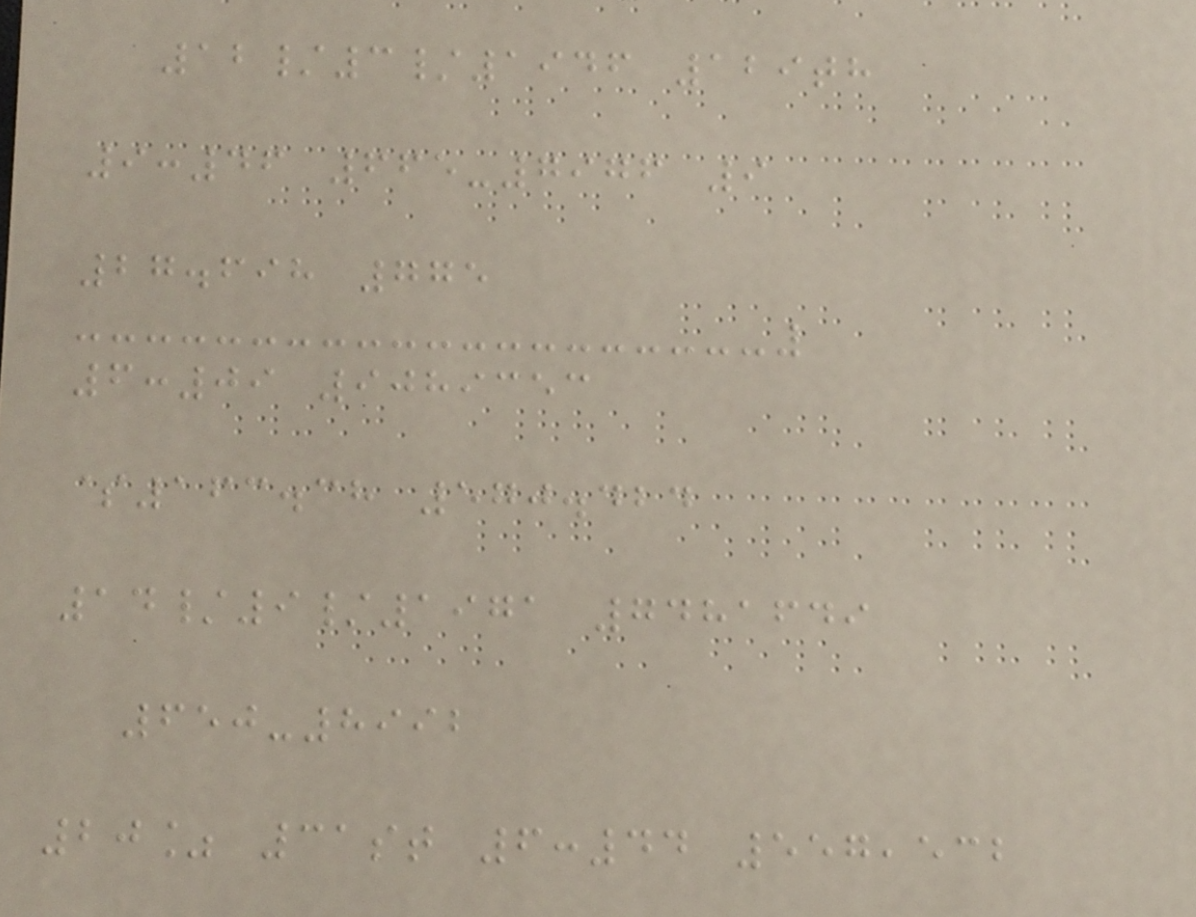12/3/1946 129th
9:46 665-7976 9
27.698 775
6:09 9089353
$163.38 570.424
14/9/1971 7481649
650-8992
20% 31st 6:44 557,532
